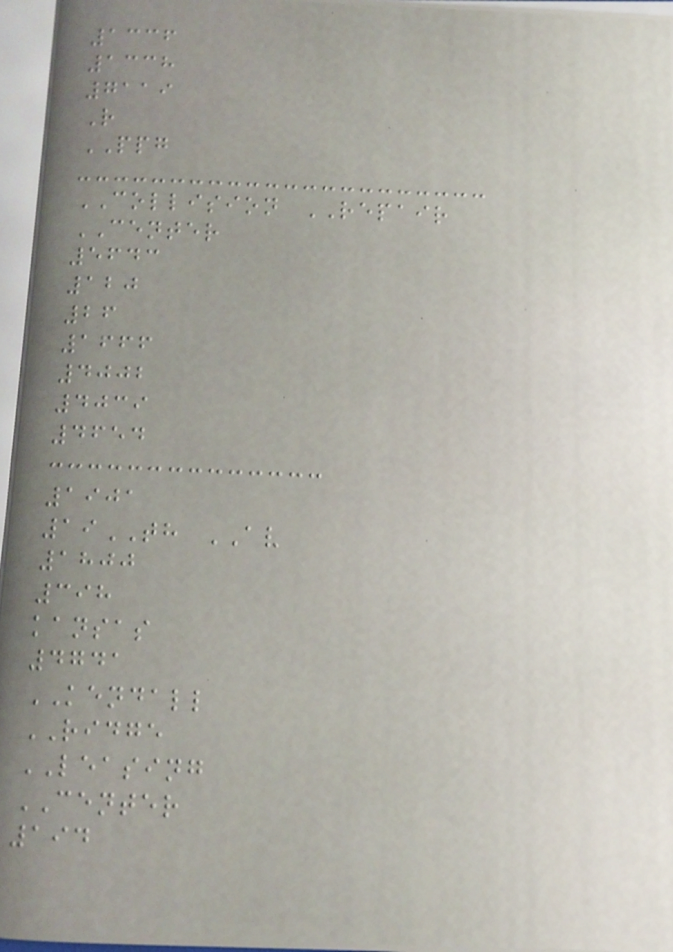1336
1338
7119
R
PPG
COLLISION REPAIR
CENTER
5643
120
26
1666
4002
4039
4654
1901
19TH AV
1800
398
kansas
4741
KENDALL
RIDGE
LEASING
CENTER
194
